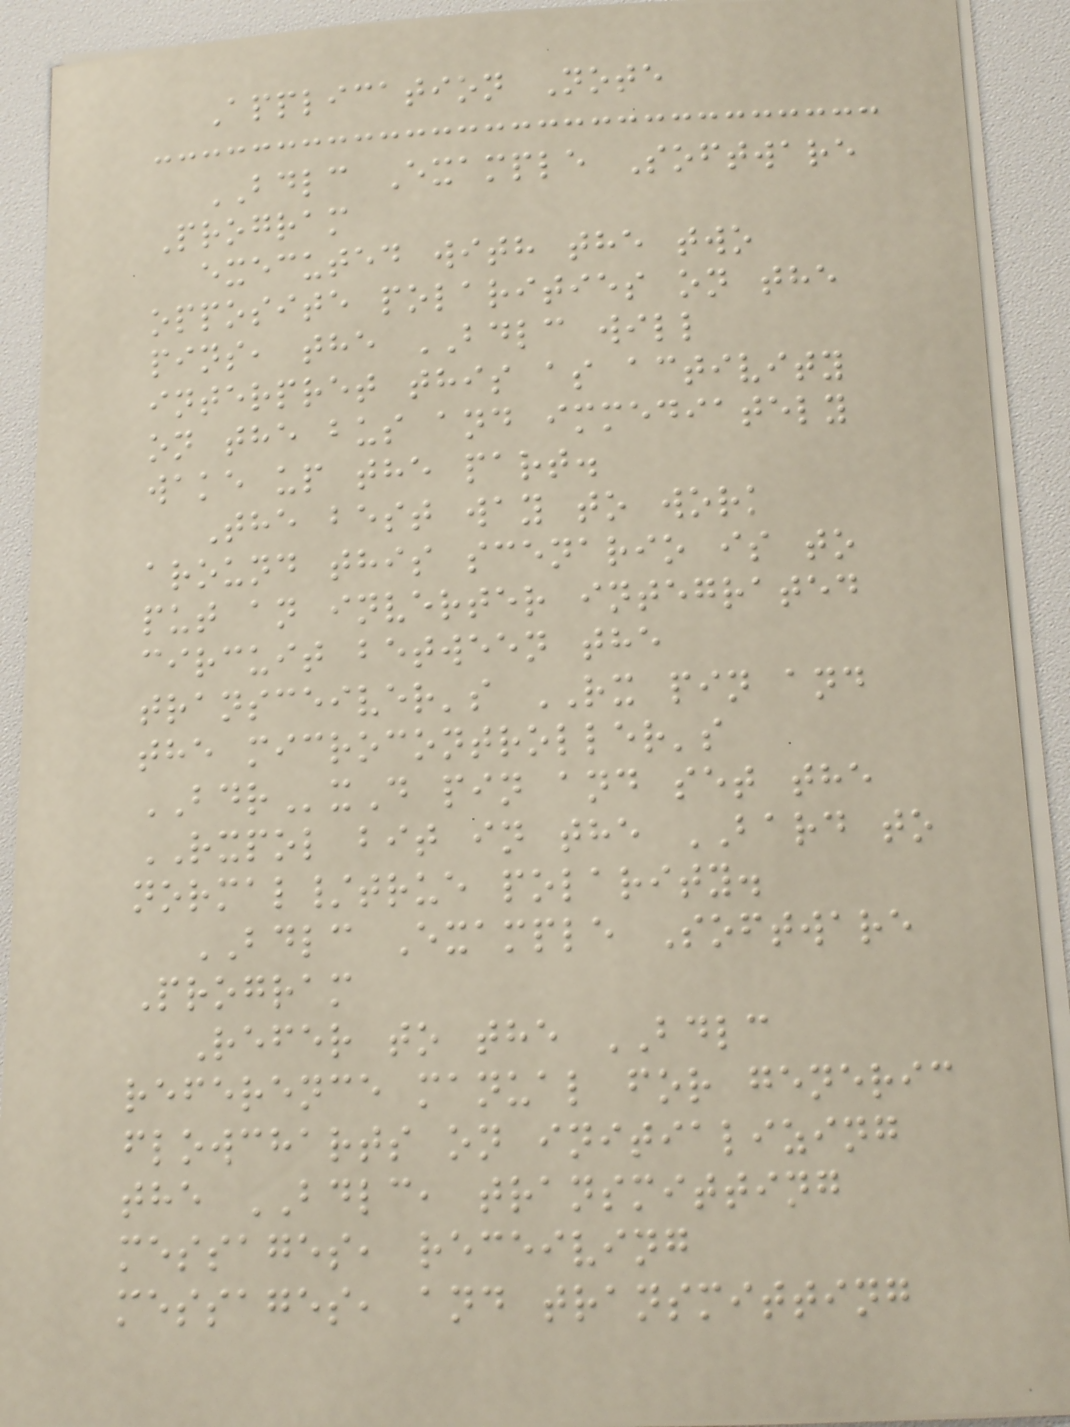Application Note
BDLC Example Software
Program
executed with the two
opposite polarities on the
pins, the BDLC will
interpret this as activity
on the bus and immediately
wake up the part.
The best way to work
around this scenario is to
put an inverter integrated
circuit between the
transceiver's RX pin and
the microcontroller's
BDRxD pin and set the
RXPOL bit in the BARD to
normal/true polarity.
BDLC Example Software
Program
Refer to the BDLC
reference manual for generic
flowcharts on initializing
the BDLC, transmitting
messages, receiving
messages, and transmitting
